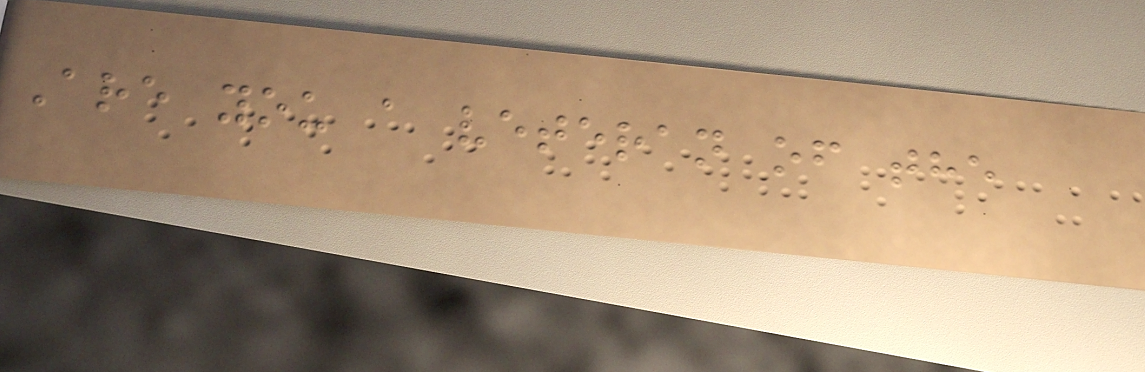Are you a veteran of the
